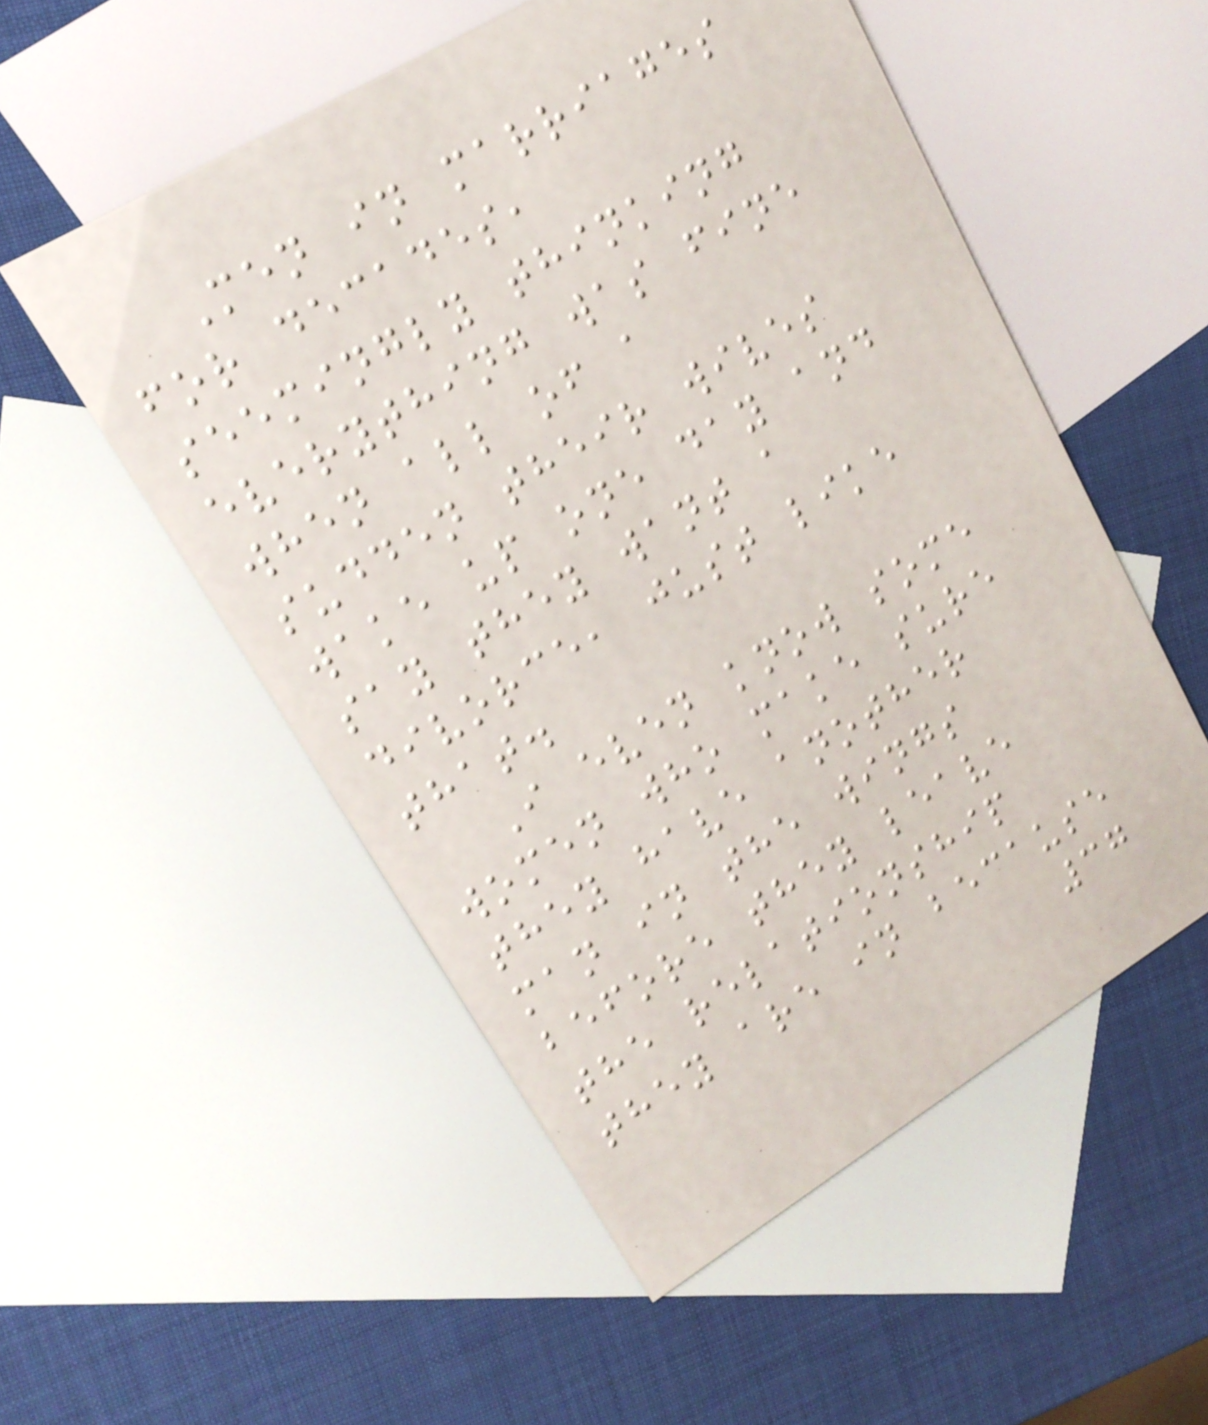Men in marriages
for decades,
seemingly thinking
everything was fine
when all of a
sudden their wives
wake up one day and
say they want a
divorce, just like
that.
I even know some
women who make sure
they have another
man in the wings
before they leave
the relationship
they are in because
37
